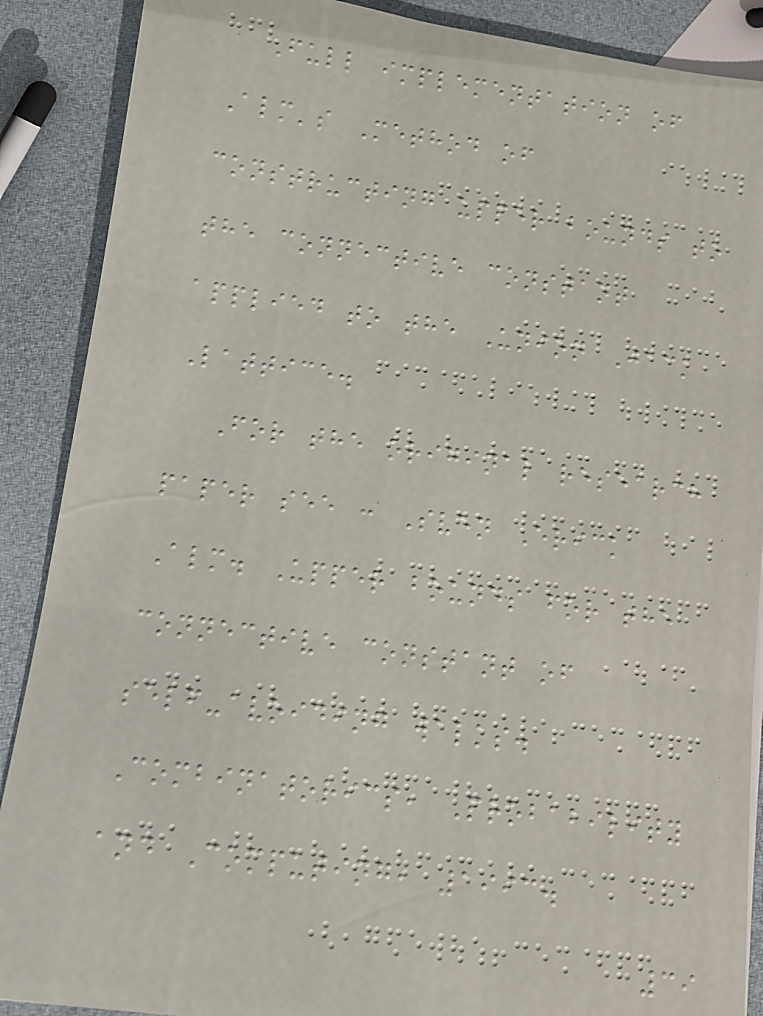Full implementation of
Alm's Method of
constructing upper bounds to
the connective constant
applied to the Union Jack
Lattice.
For the original research
paper see : Sven Erick
Alm. Upper bounds for the
connective constant of
self-avoiding walks.
Combinatorics, Probability
and Computing, 1993.
39
